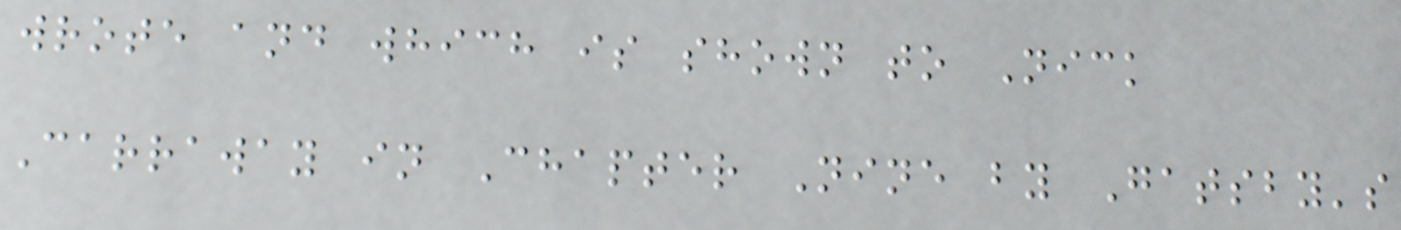wrote and which is shown to Nick
Carraway in Chapter Nine by Gatsby's
